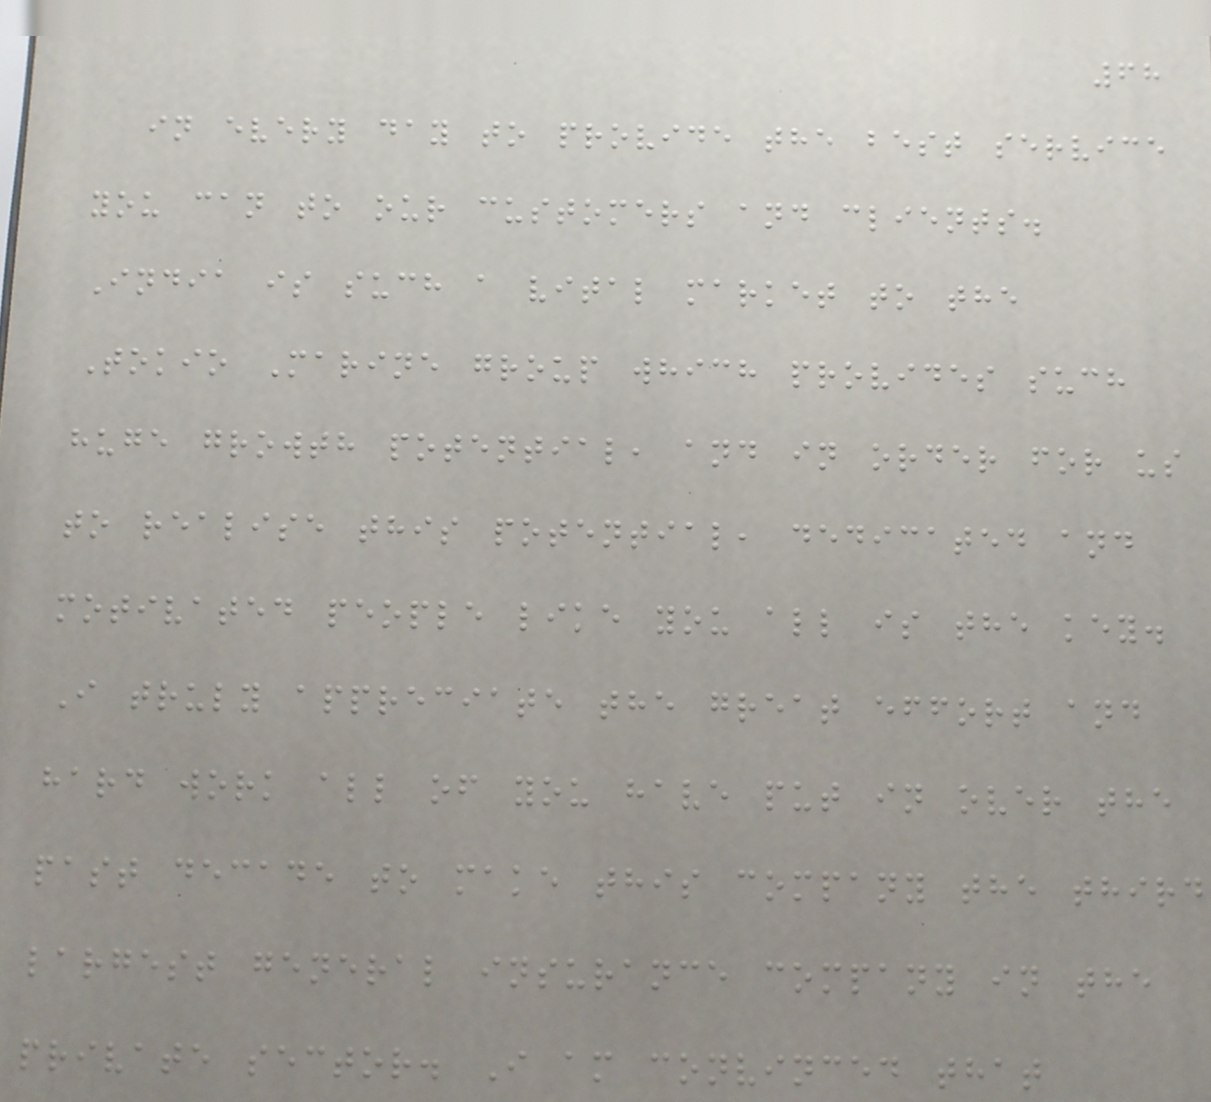68
in every day to provide the best service
you can to our customers and clients.
India is such a vital market to the
Tokio Marine group which provides such
huge growth potential, and in order for us
to realise this potential, dedicated and
motivated people like you all is the key.
I truly appreciate the great effort and
hard work all of you have put in over the
past decade to make this company the third
largest general insurance company in the
private sector. I am convinced that
